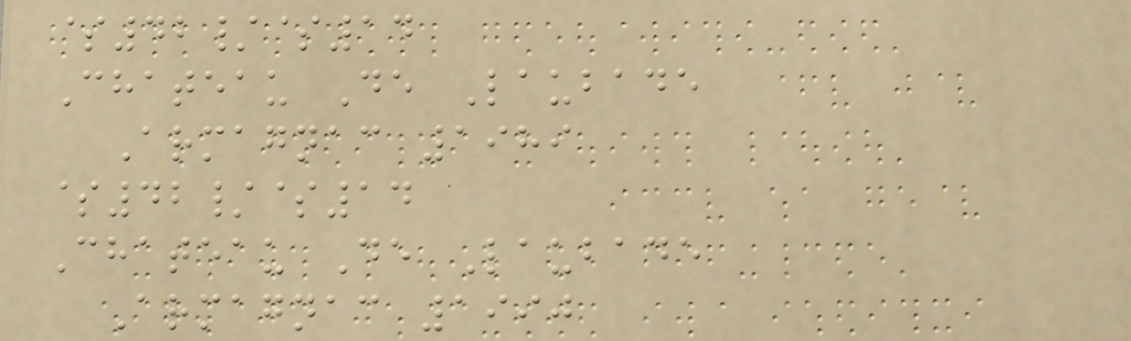$42/$14
Chateau De Laubade
Armagnac 1989
$42/$14
Chateau De Laubade
Armagnac 1990
